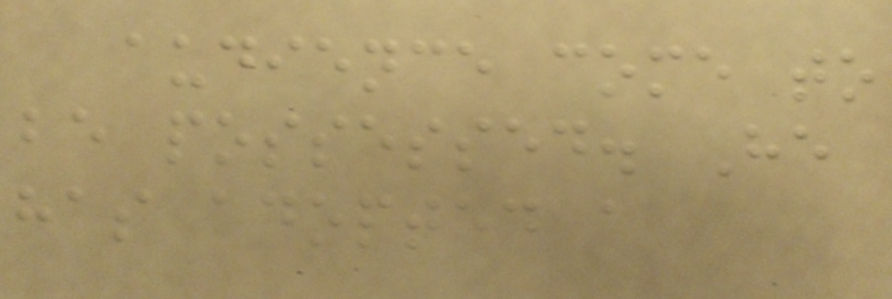audience come to
be possessed. He
has adopted a
